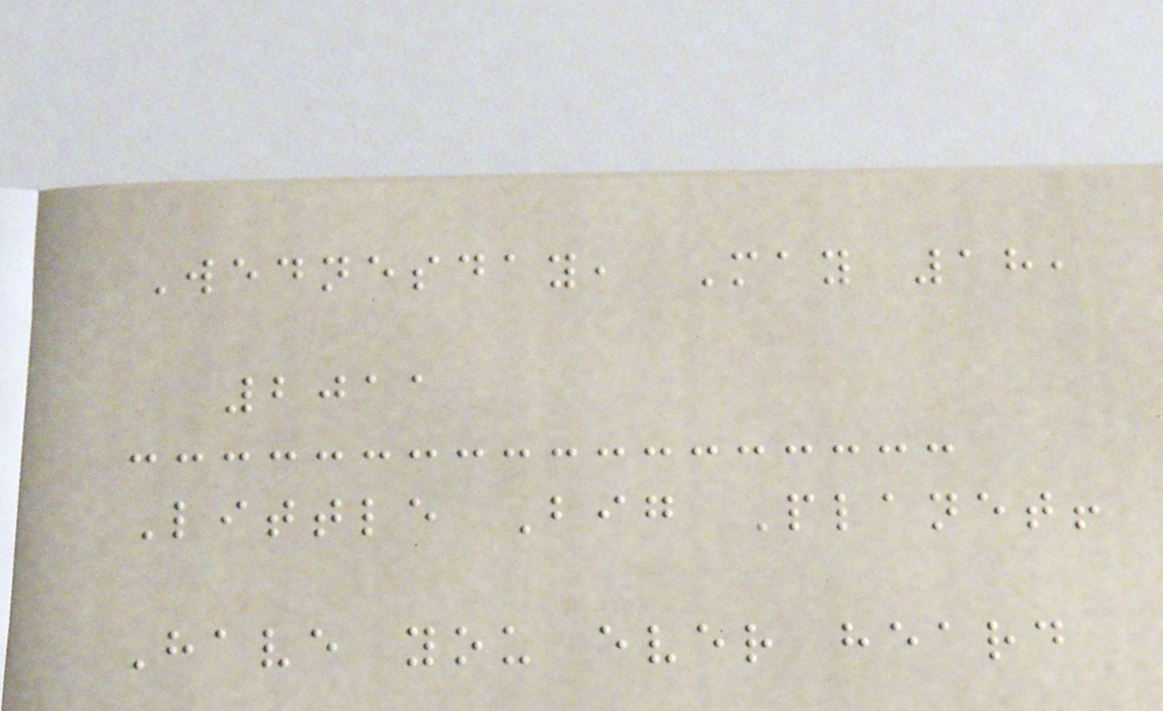Wednesday, May 18,
2011
Little Big Planet!
Have you ever heard
